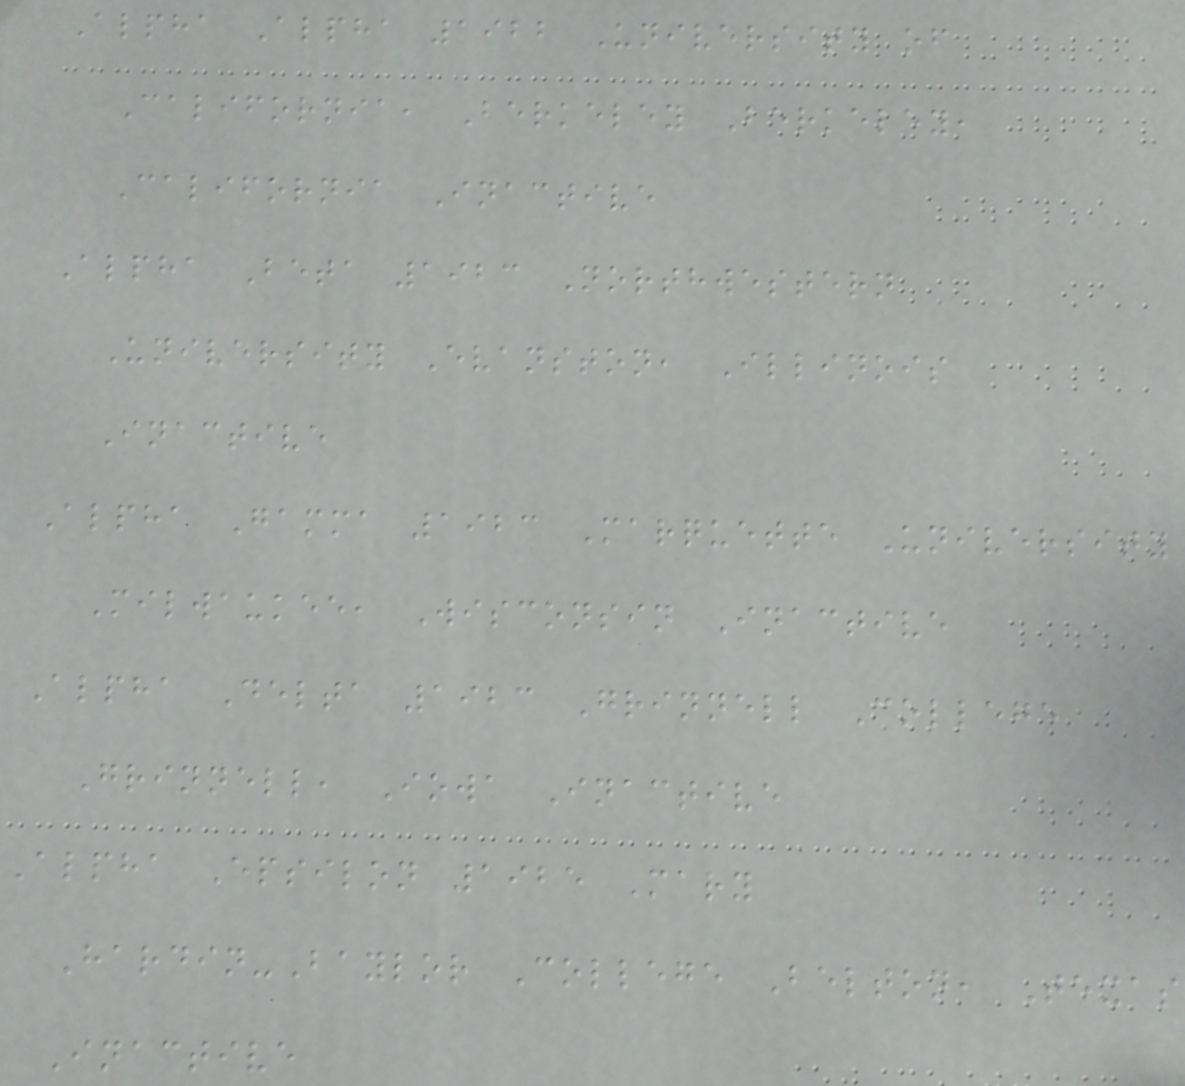Alpha Alpha 1922 University of
California, Berkeley Berkeley,
California Inactive
Alpha Beta 1923 Northwestern
University Evanston, Illinois
Inactive
Alpha Gamma 1923 Marquette University
Milwaukee, Wisconsin Inactive
Alpha Delta 1923 Grinnell College
Grinnell, Iowa Inactive
Alpha Epsilon 1925 Mary
Hardin-Baylor College Belton, Texas
Inactive
